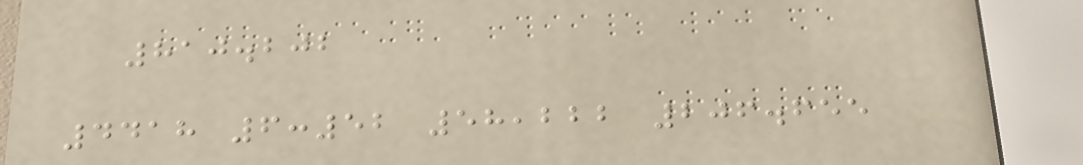810.202
4418 6:52 58,222 206.655
